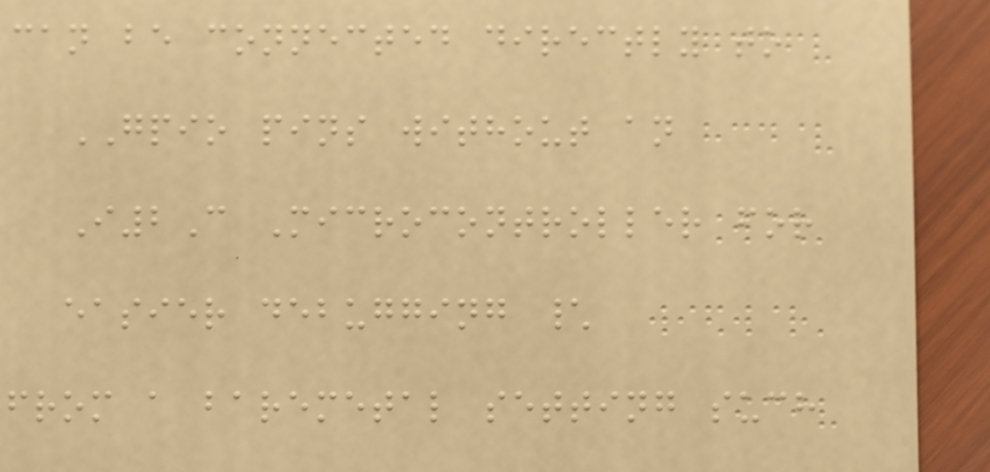can be connected directly to
GPIO pins without an
I2C Microcontroller for
easier debugging \
from a baremetal setting such
